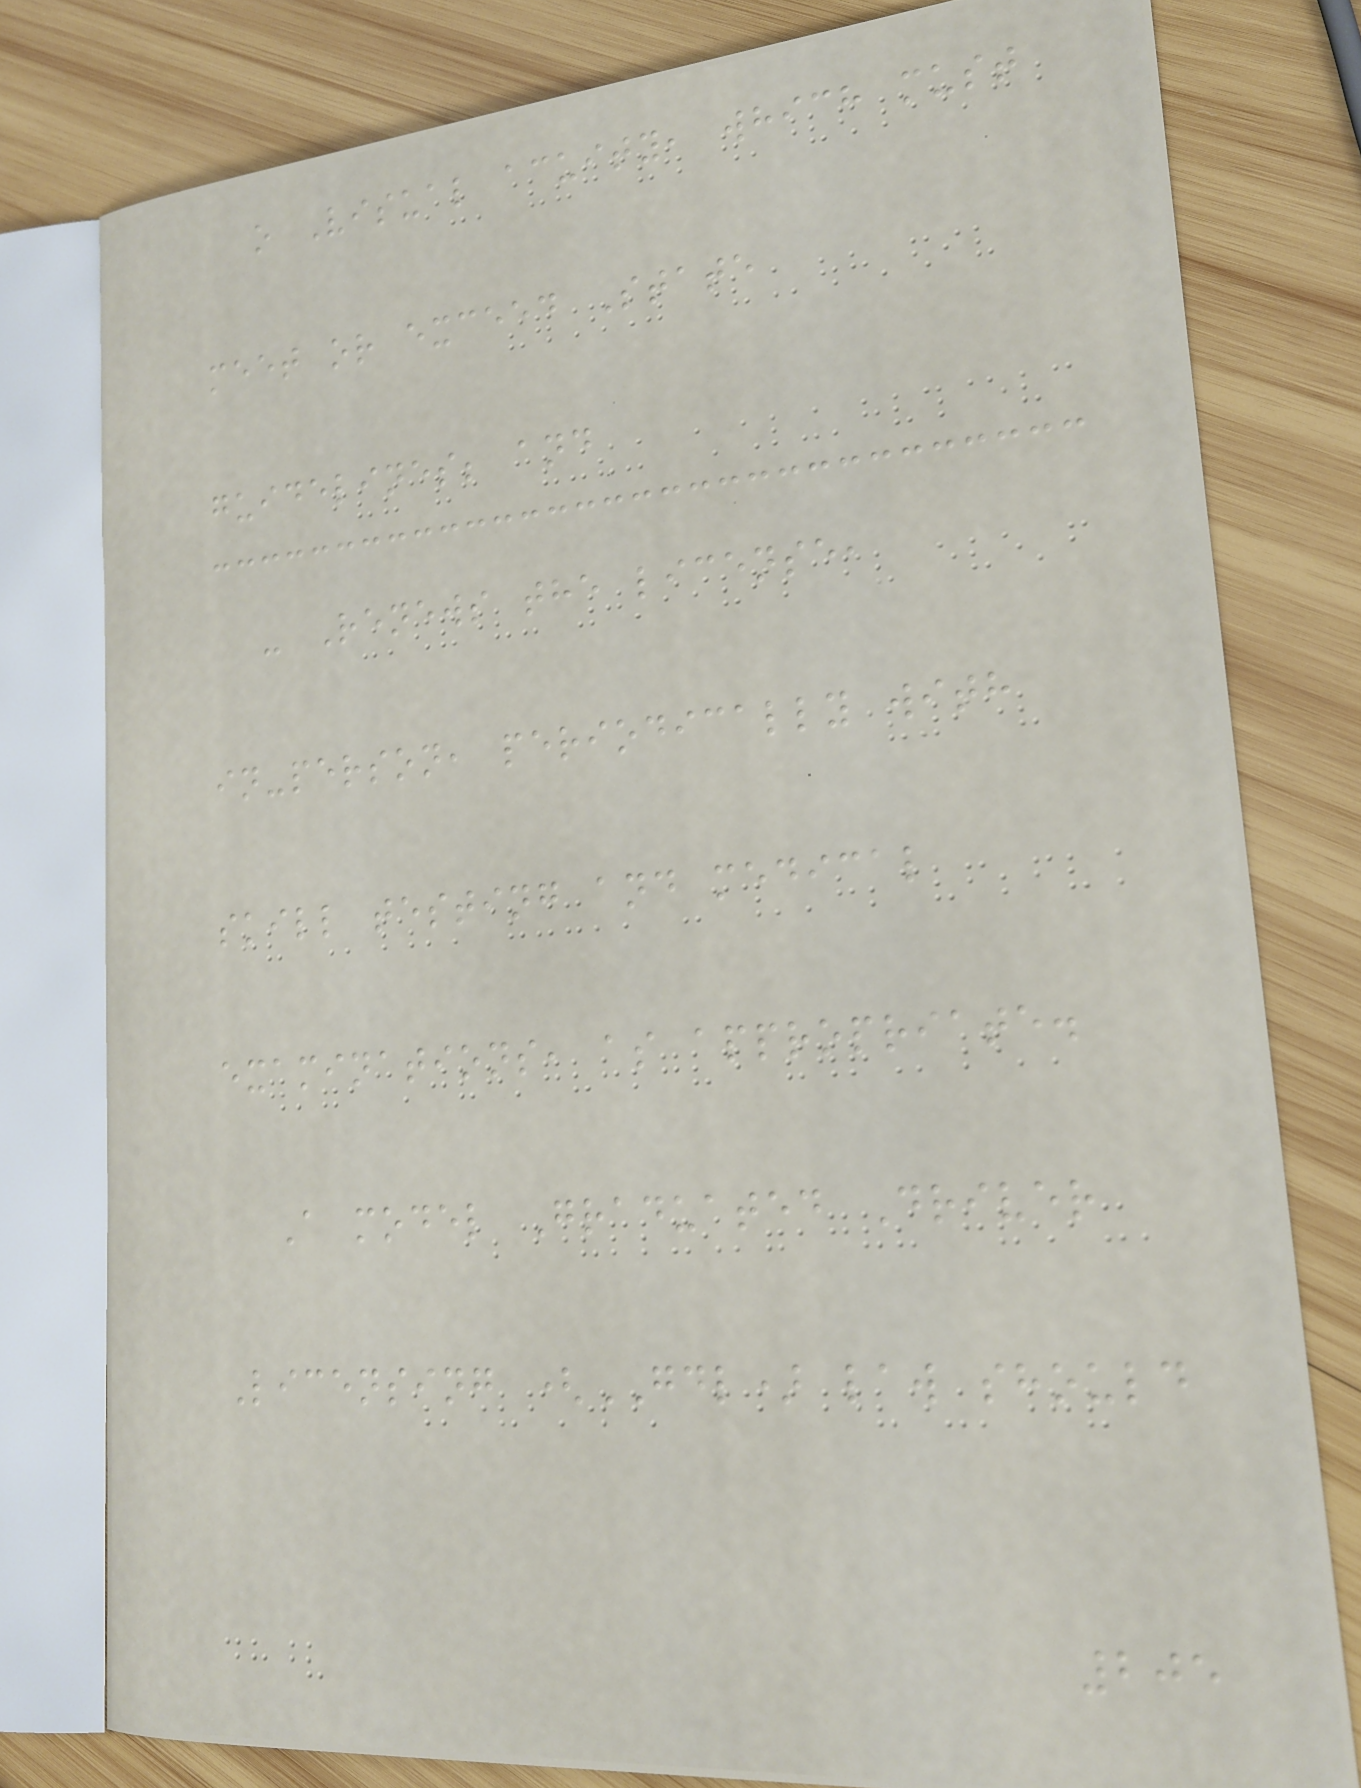o Visual acuity, which must
meet or exceed State
guidelines; and
- Renews the license,
in-person, periodically with
skill testing and medical
examinations, as appropriate.
A model Graduated Driver
Licensing (GDL) law should
205
